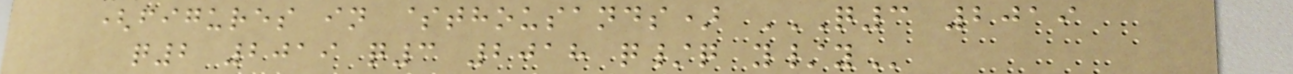(figures in $thousands) Q3 2019
Q2 2019 Q3 2018 Q/Q Y/Y
